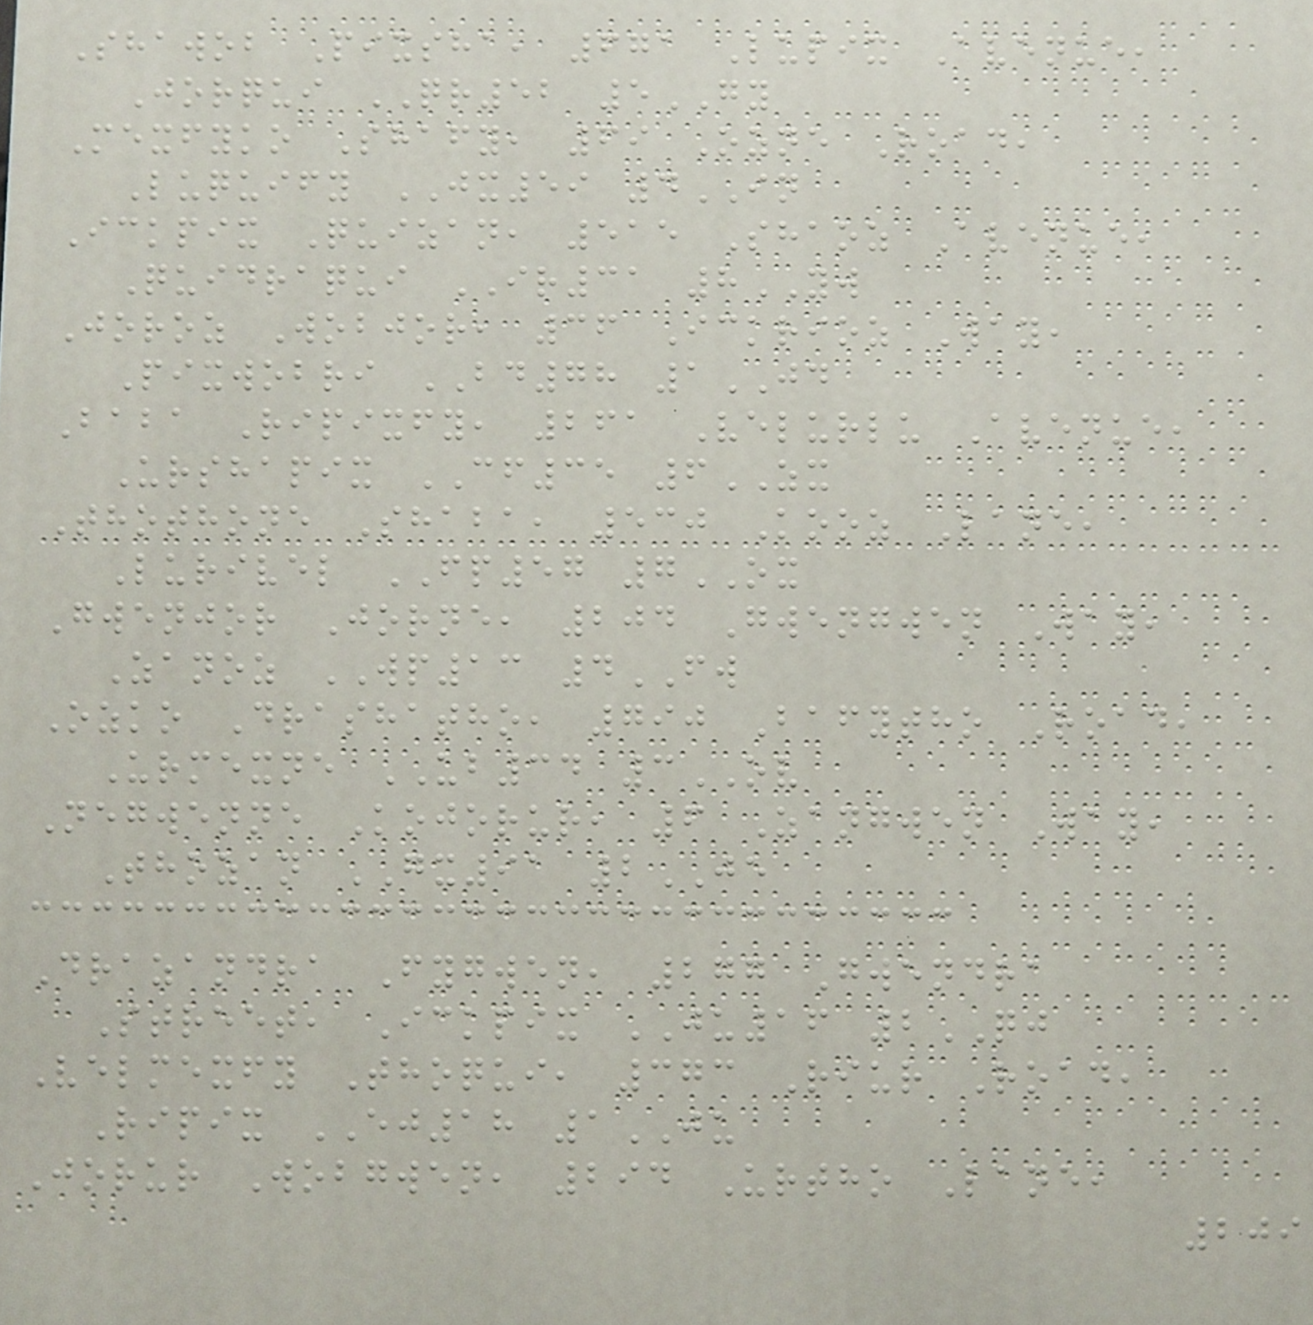Shawob Pixsha, 671 Lupix Avenue,
Jorqui QR52 5GY
Mexfyko Shafy, 69 Ozne Road,
Luquify JX59 4IN
Ickpix Quizan, 515 Shaoz Avenue,
Quidraqui IR31 8YW
Joroz Wobjor, 36 Ickrioz Way,
Pixwobri BD78 1JD
Baba Ripixfy, 261 Velurlu Avenue,
Urshapix CF35 6ZX
Thothone Shaba, 530 Kooz Lane,
Lurivel FP57 7OX
Gwenjor Jorne, 204 Gwengwen Way,
Zanoz WP13 4FW
Ozko Drashatho, 790 Bafytho Road,
Urmexne UB34 3OV
Negwenne Kojorur, 6 Zangwen Way,
Thozan GX91 2JE
Drazandra Fygwen, 277 Gwendra
Street, Ickpix JU16 2QJ
Velmexfy Thoqui, 373 Riur Road,
Ripix EJ18 1JU
Jorur Wobgwen, 294 Urtho Lane,
209
